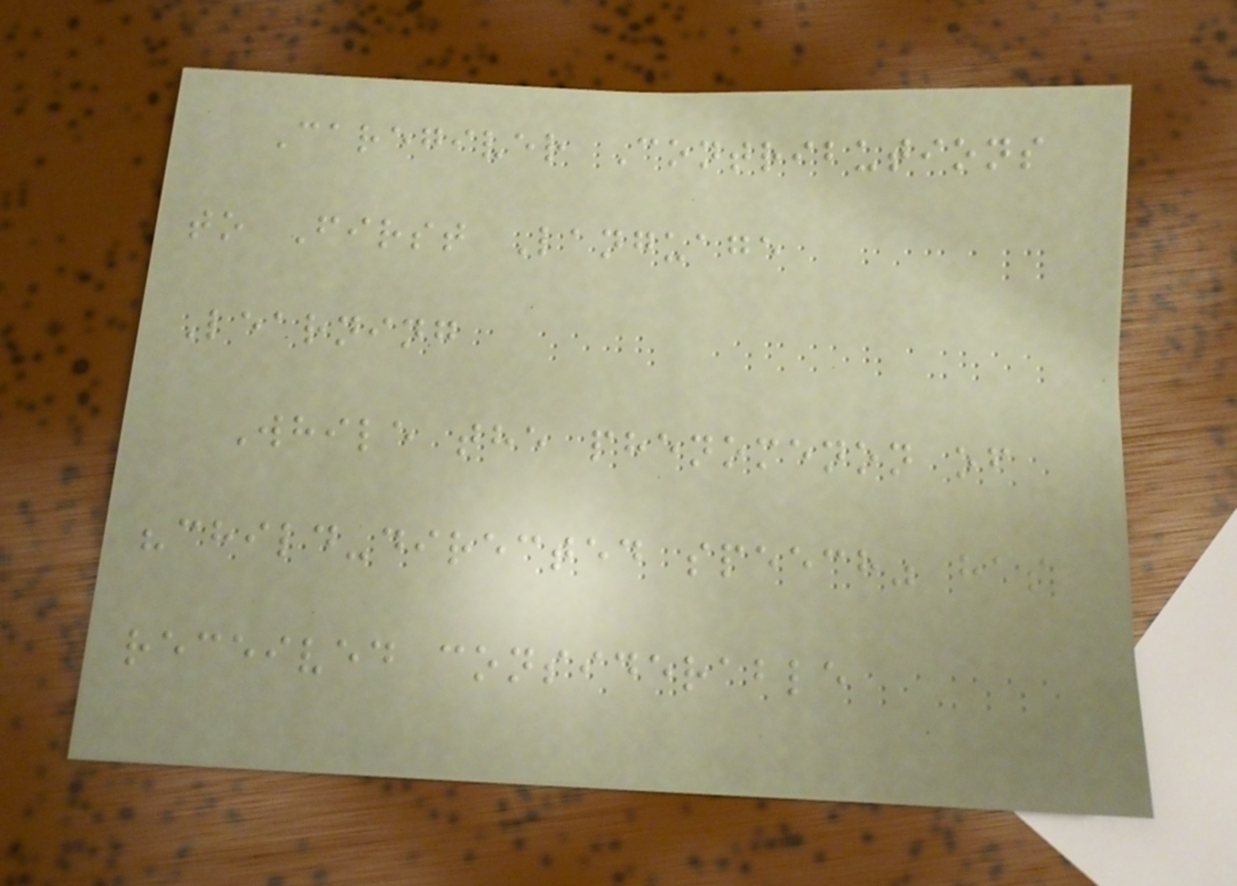Caregiver Contributions
to First Language
Learning
While the phenomenon of
"child-directed speech" has
received considerable
